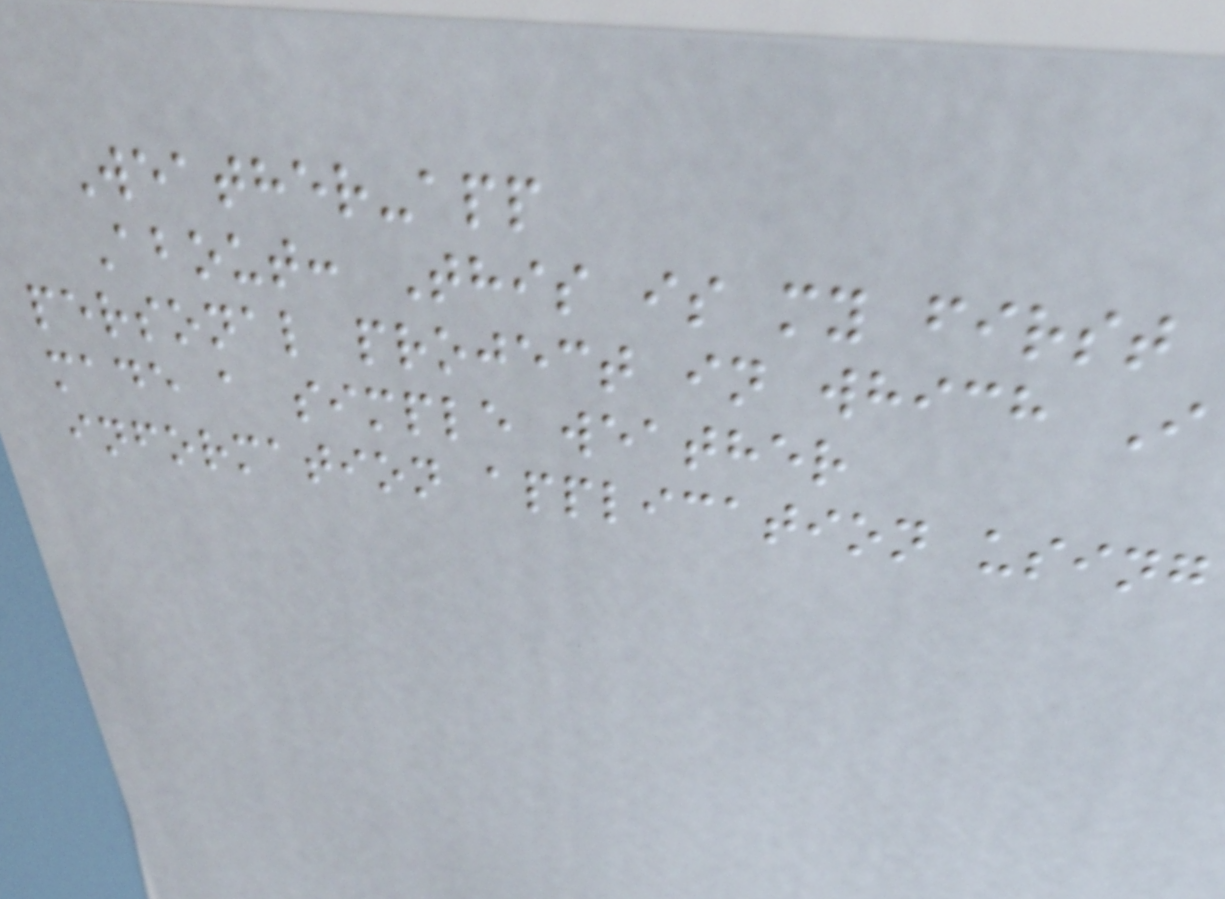Weather-app
About: This is my first
personal project in which I
made a simple weather
information application using
